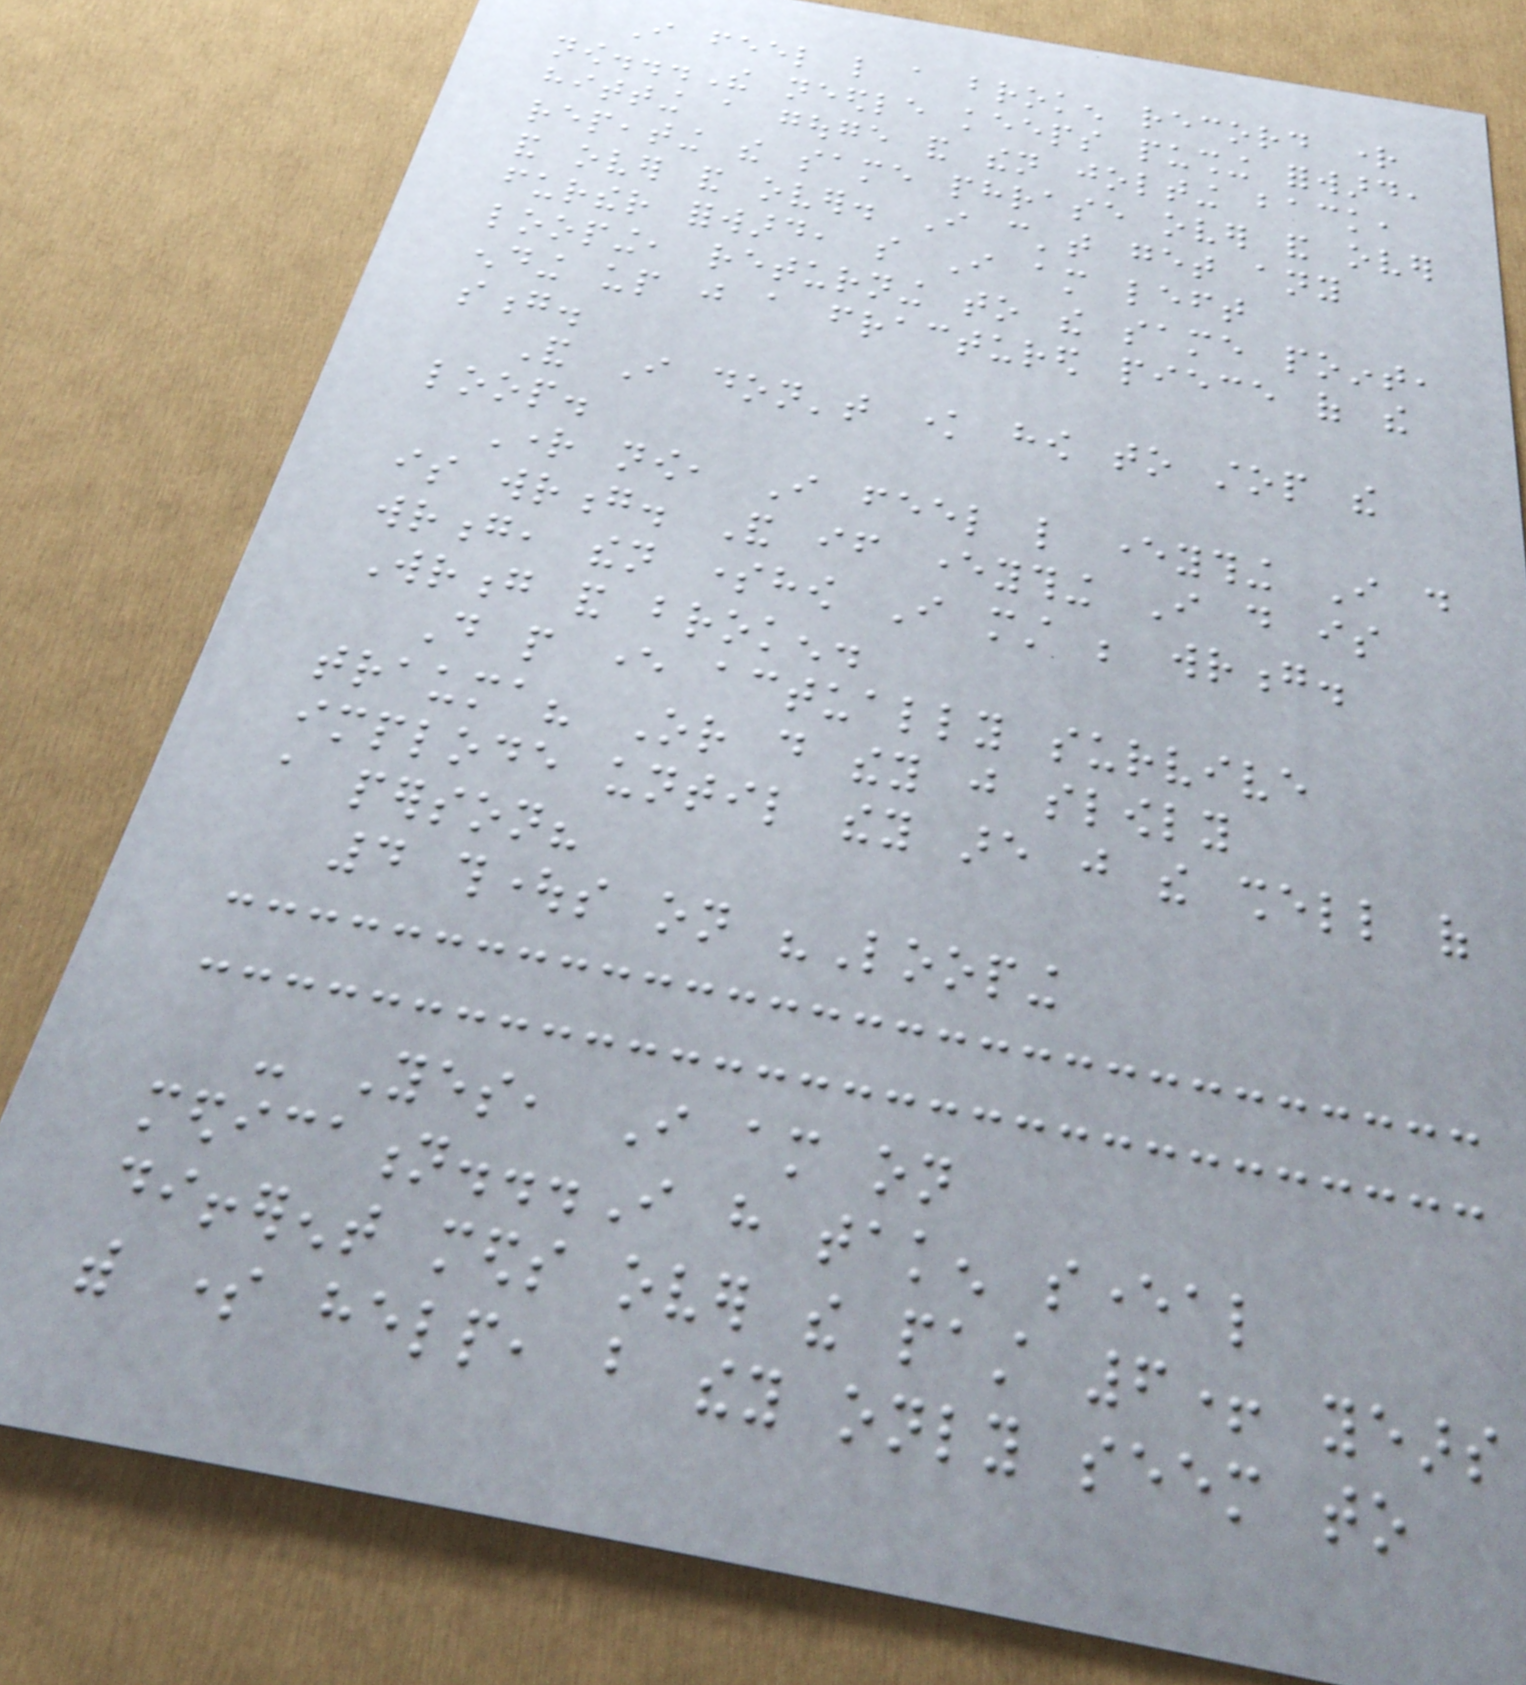I feel like a broken record right
now...The needle keeps pushing forward,
hitting a gouge and then jolting back,
repeating the same phrase over and over
and over and over. I can't get any
further forward, so I am left
looping, returning to the same point,
ending up just a fractured piece of the
song.
And I don't know how to stop the
loop.
Right now, I feel like everything I do
is wrong. And if everything I do is
wrong, then somehow I must be wrong.
Wrong and broken.
Do people ever actually survive
trauma? Or do they just slowly
implode until they are just the shell of
a person?
4 thoughts on "Looping
- Yes, I am on
medication...I have taken several
different meds over the past 6+ years
with some help, but they only seem to
